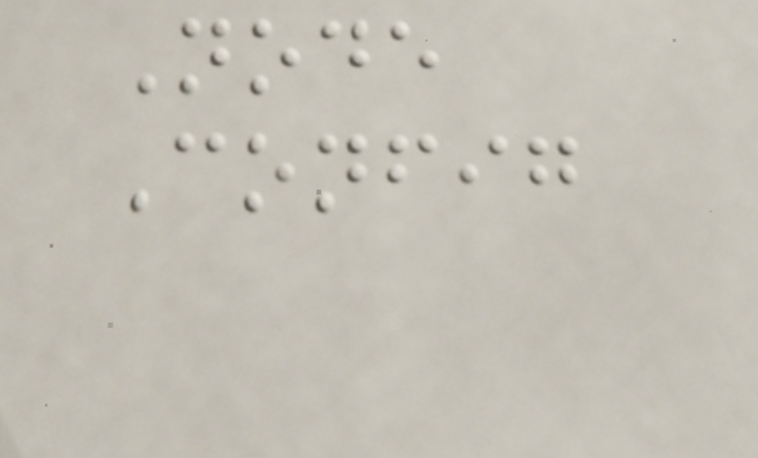Node
Config
